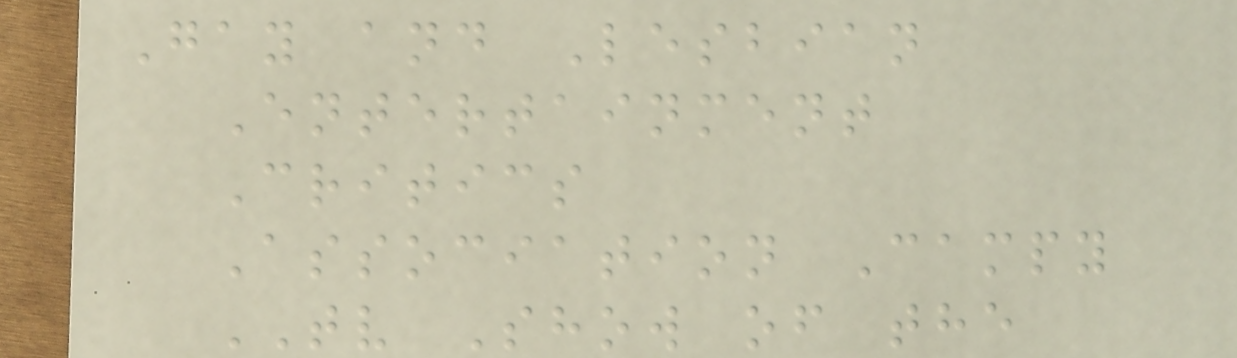Gay and Lesbian
Entertainment
Critics
Association Campy
TV Show of the
